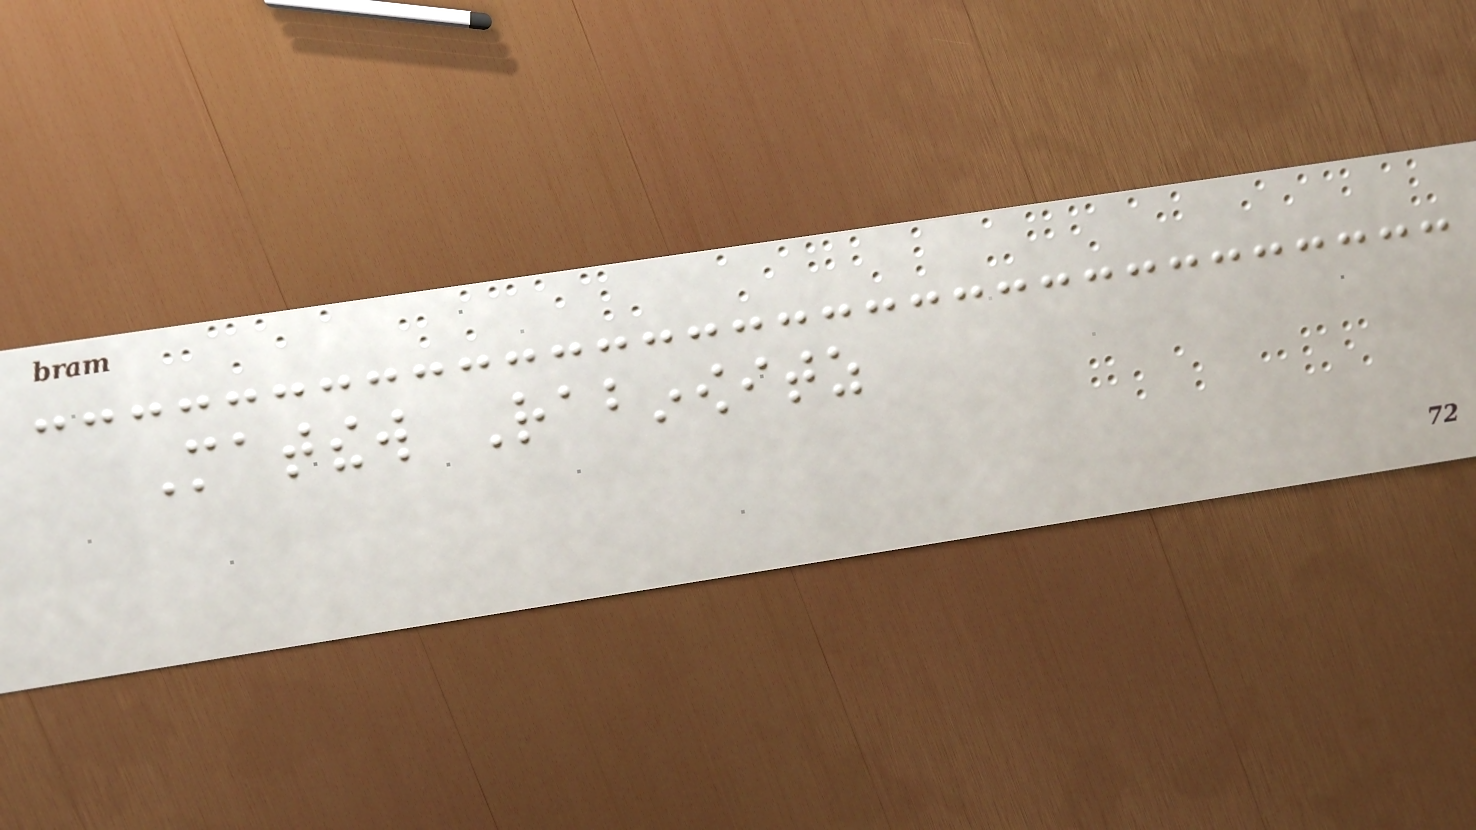Matthew Rabinowitz
